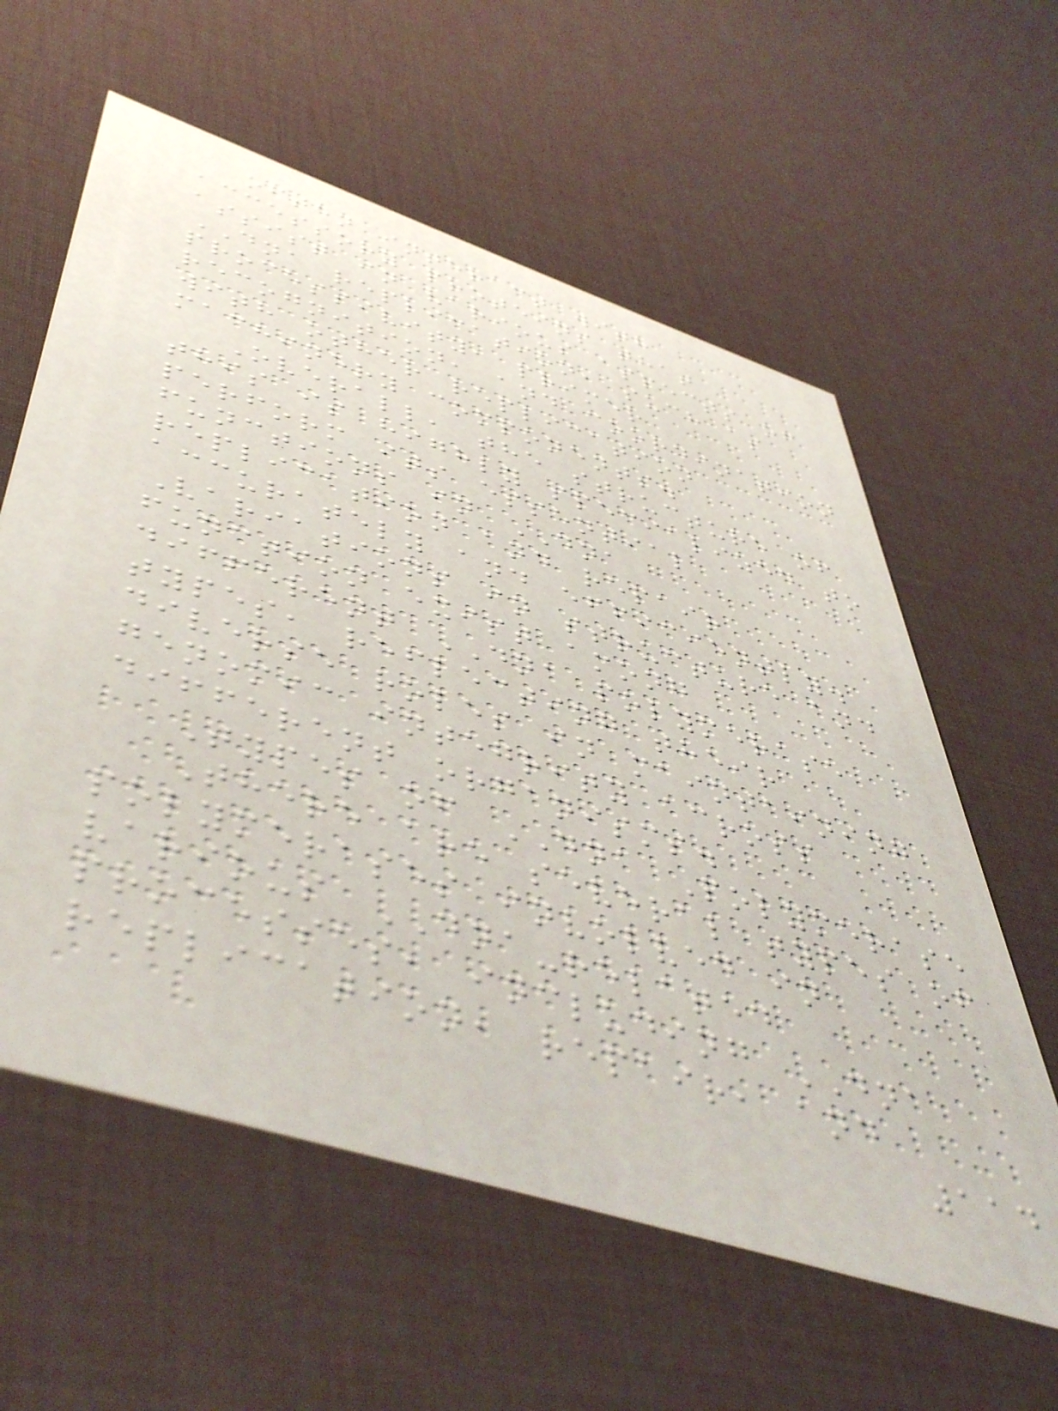often interact with
accessory proteins that
assist in various aspects of
DNA replication, such as
processivity, primer
recognition, and coordination
with other replication
machinery components.
Overall, the structure of
this is highly specialized to
perform its essential
functions in DNA
replication and repair
accurately and efficiently.
Variations in structure and
function exist among
different DNA polymerase
types, reflecting their
diverse roles in maintaining
genomic integrity across
different organisms.
Types of DNA Polymerase
There are several types of
polymerases involved in
various DNA-related
processes, including DNA
replication, repair, and
114
